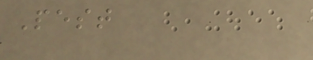Pest
